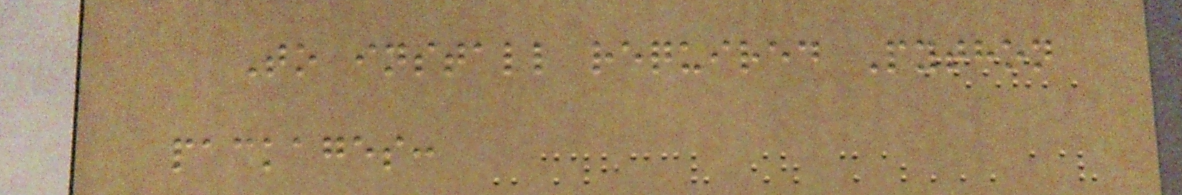To install required Python
packages:
